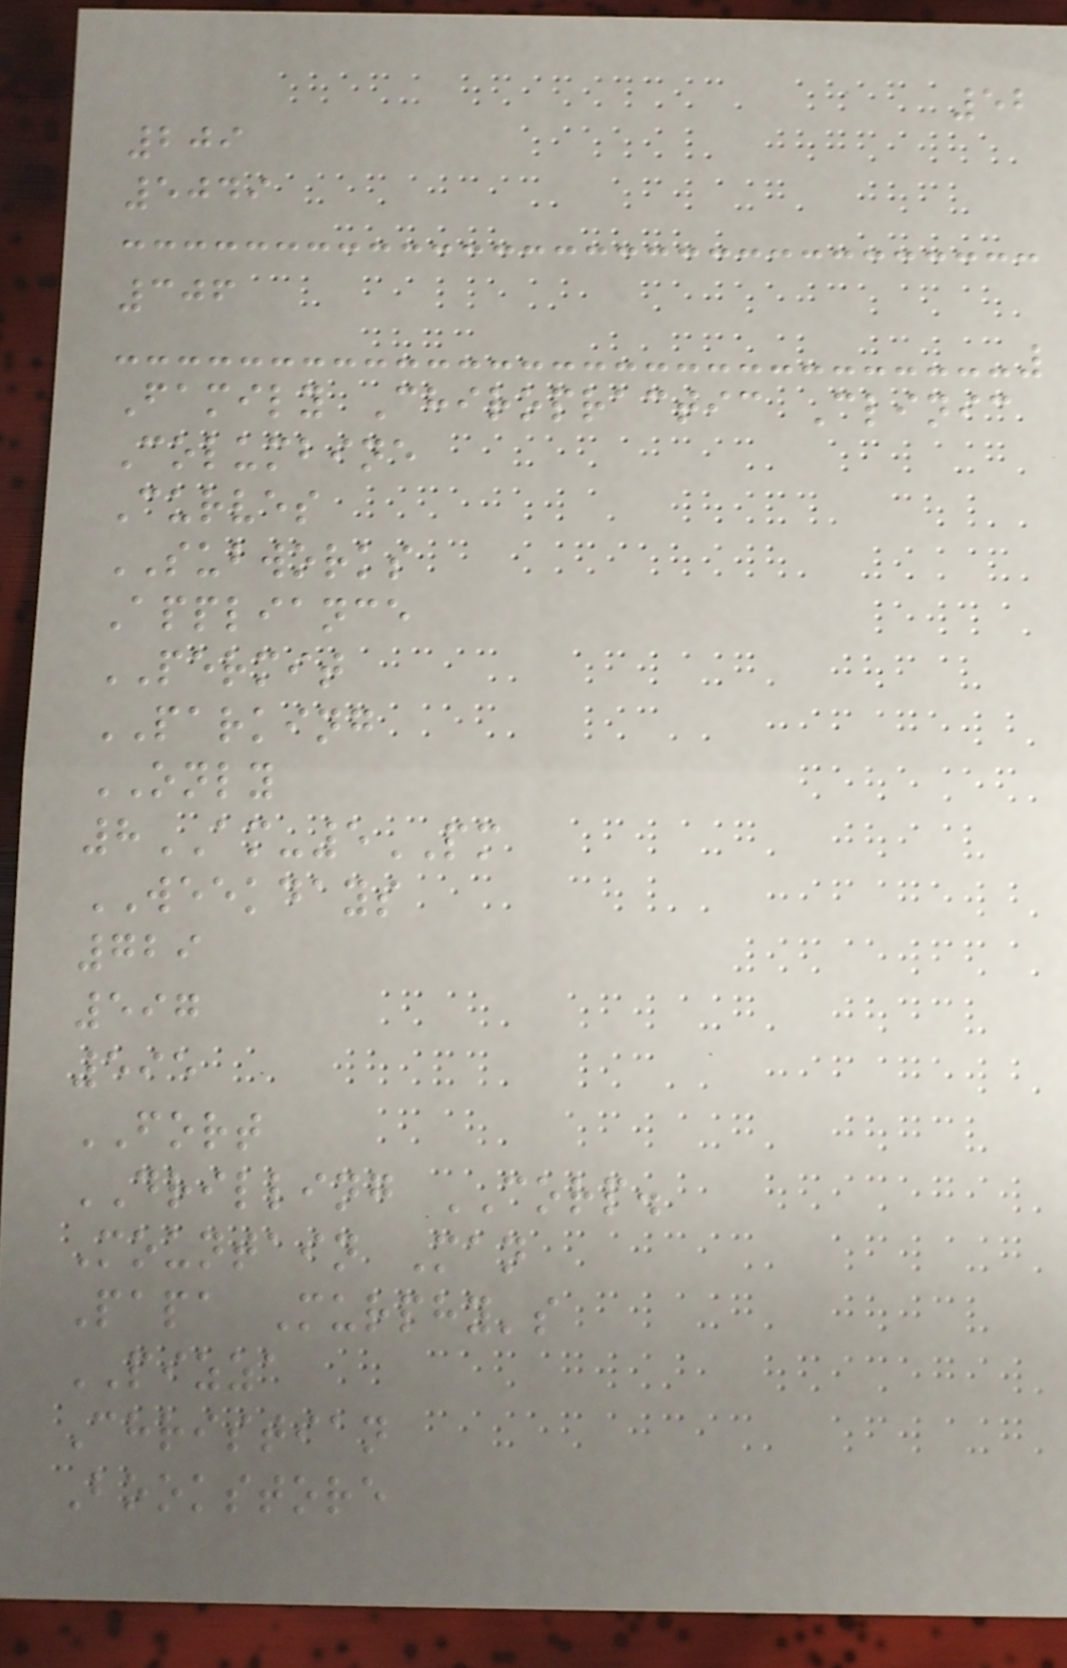52
209
5049
306
Family Chiropractic Clinic
Columbine
Curves
SUBWORKS
Appliance
PERMIT
PARKING
ONLY
8AM-5PM
WEEKDAYS
729
597
595
FORT
DRILLING CORP.
Mountain Man
Papa Murphy's
PIZZA
Christian
Bookstore
